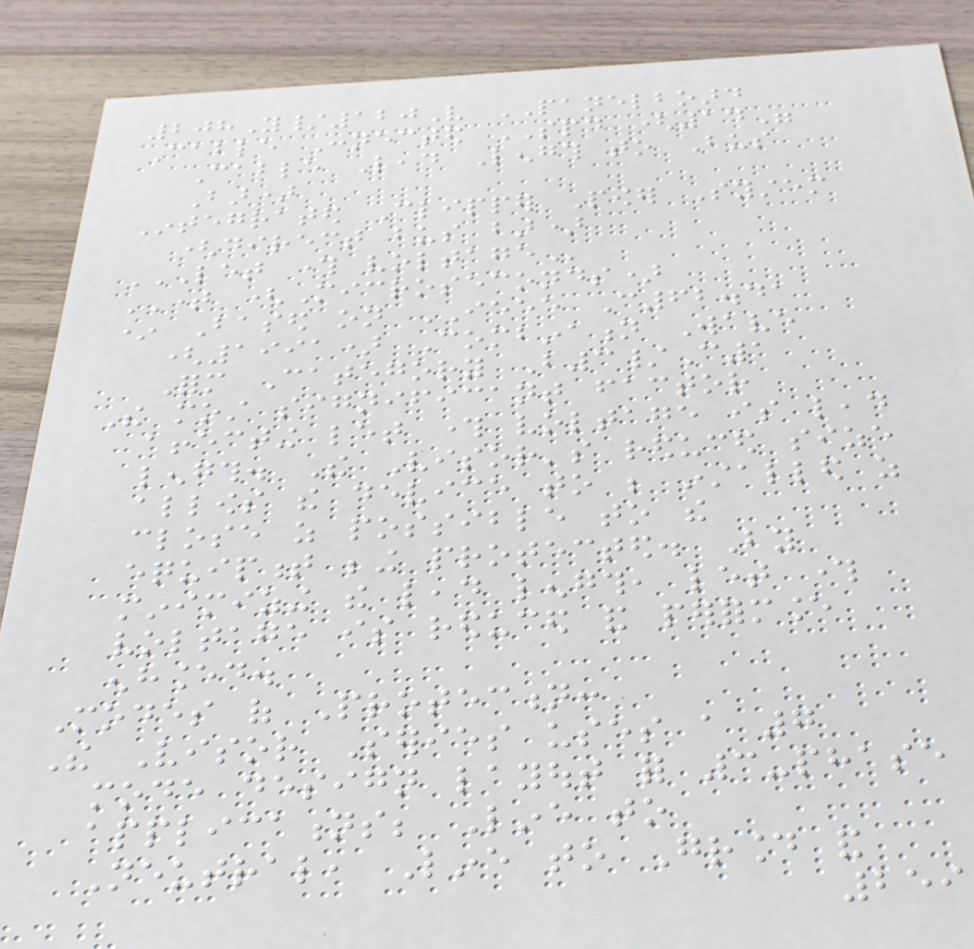208Y/120V PANELBOARD
Cable Connected SPD (14"
Cable Lead Length to Bus
Bar)
Integrated Clipper Power System
(direct bus bar)
LET THROUGH VOLTAGE
TIME (Microseconds)
* Based on IEEE C62.41
(1991) Combination Wave
Form Category B3/C1
The most significant factor
affecting let through voltage is lead
length. The Visor's reduced size
allows the device to be installed as
close as possible to the
equipment being protected. By
minimizing the lead length, let through
voltage is reduced and performance
enhanced.
Modes of Protection:
The Visor Series uses a 7
mode design layout for 3-phase
applications; Line to
Neutral, Line to Ground and
259
